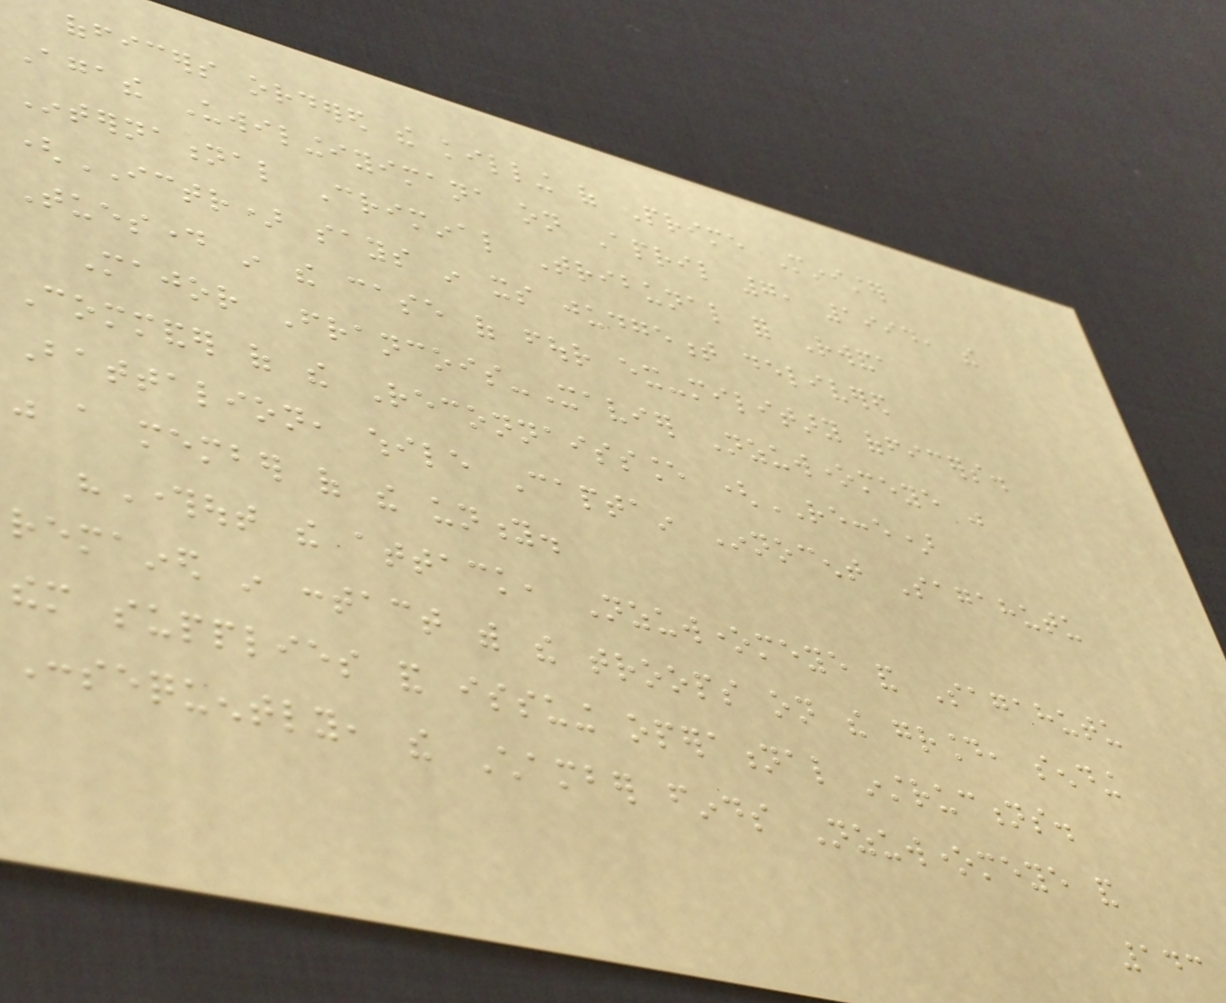officers ordered the killing of Prime Minister
Agathe Uwilingiyimana on April 7, 1994, the
International Criminal Tribunal for Rwanda
(ICTR) says in its judgement delivered
Tuesday in the case of four ex-military officers.
Major Francois-Xavier Nzuwonemeye was
Commander of the Reconnaissance (RECCE)
Battalion, while Captain Innocent Sagahutu
was a member of the unity.
"Throughout the attack, Nzuwonemeye and Sagahutu
remained in contact with the troops on the ground, sending
them supplies and issuing operational instructions.
Consequently, the Chamber finds Nzuwonemeye and
143
